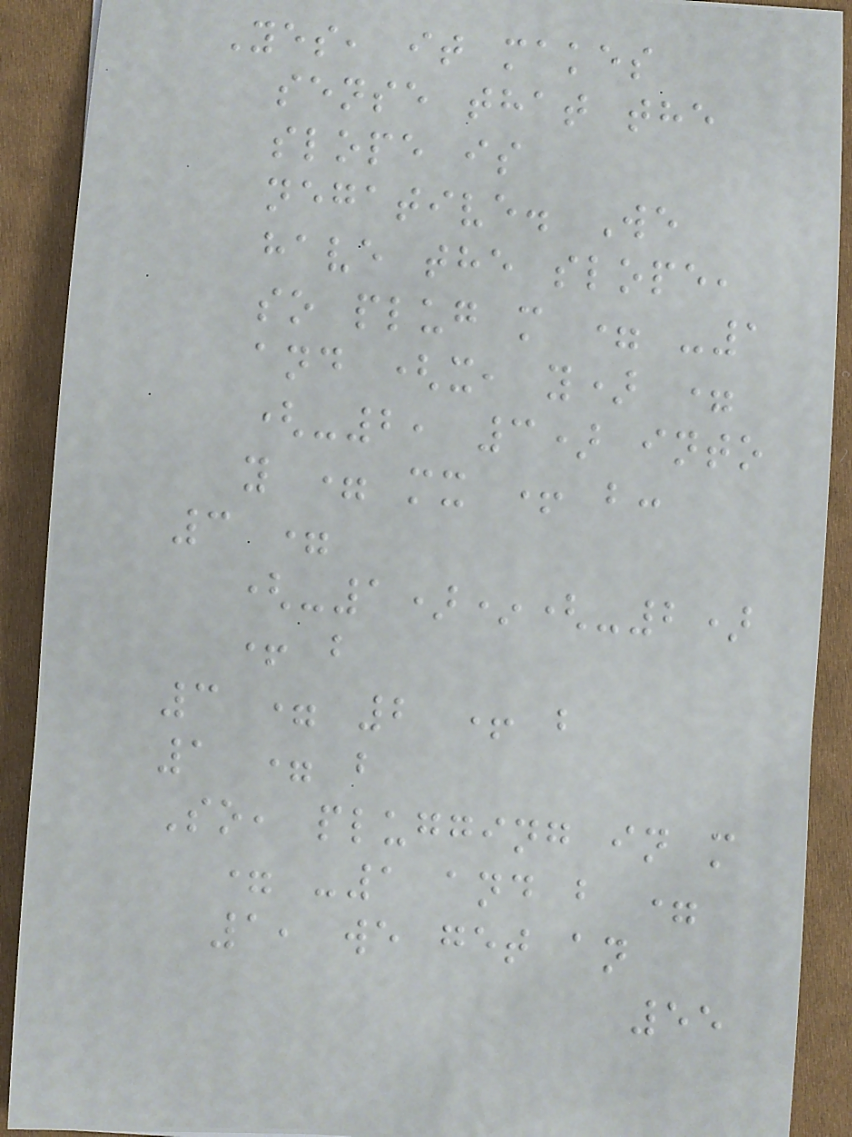Yes, it makes
sense that the
slope is
negative. We
have the slope,
so plug m = -1
and (x, y) =
(-2, 3) into
y = mx + b:
3 =
(-1)*(-2)
+ b
3 = 2 + b
1 = b
So, plugging in m
= -1 and b =
1, we get an
55
